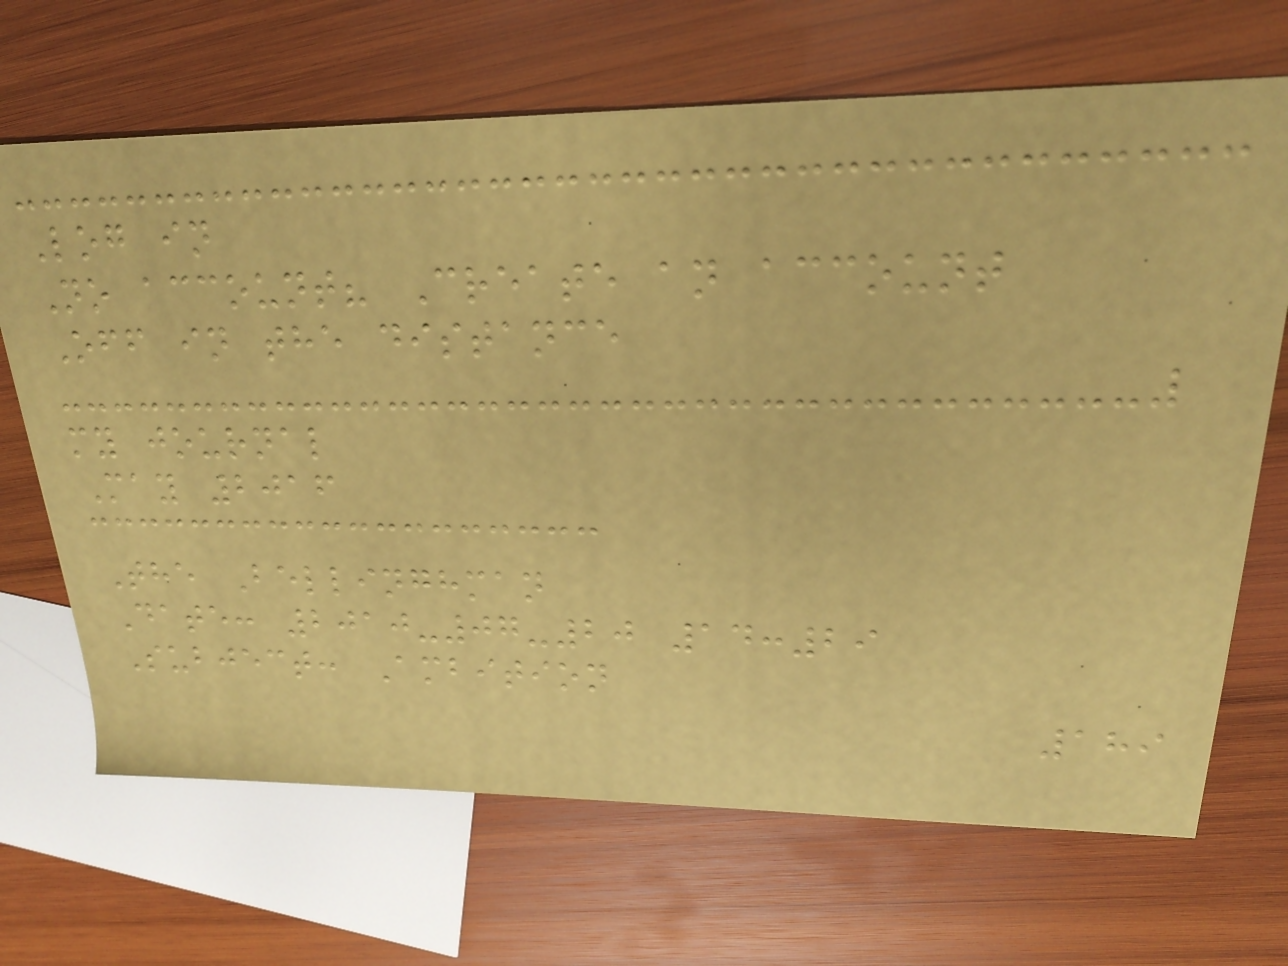Log in
No account? Create an account
Off in the distance
my journal
May 2016
The Bellinghman
Date: 2010-07-20 14:29
Subject: Ambition
189
